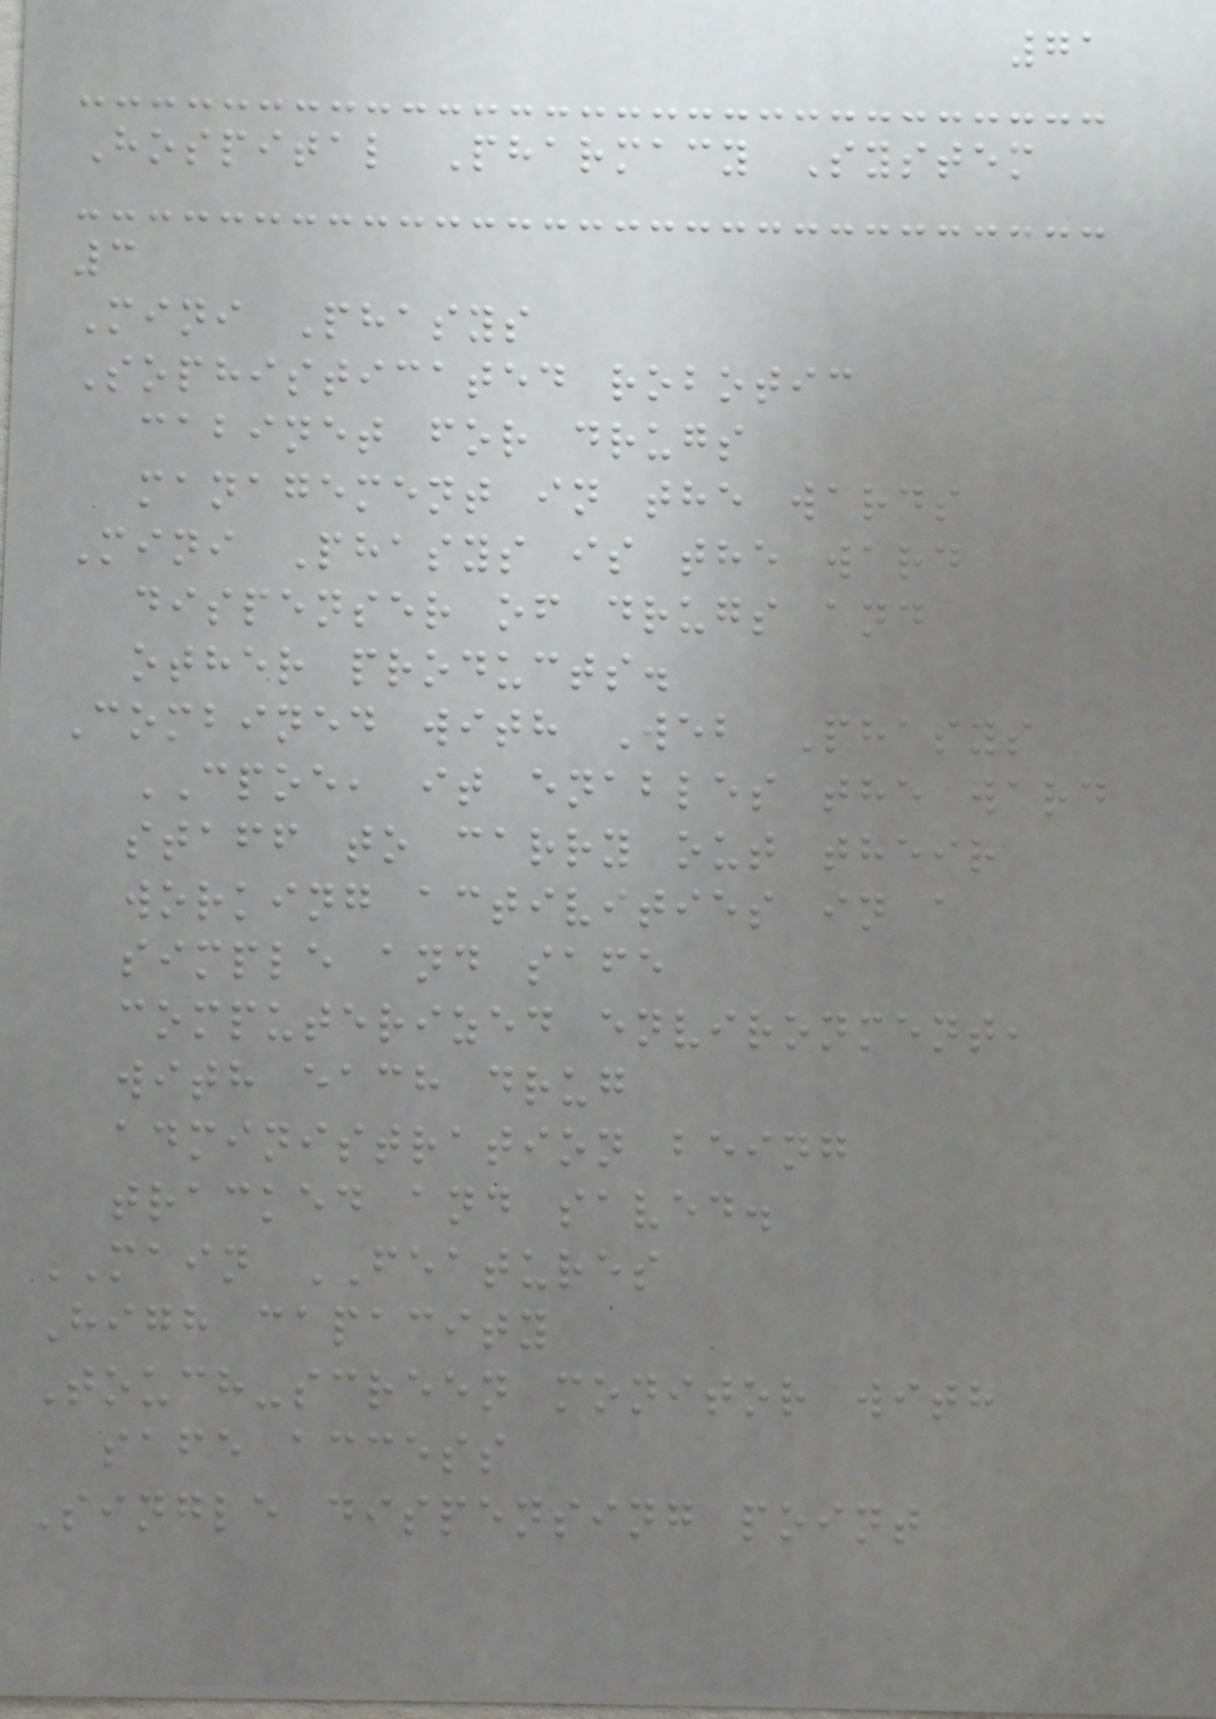71
Hospital Pharmacy System
3
Mini Phasys
Sophisticated robotic
cabinet for drugs
management in the wards
Mini Phasys is the ward
dispenser of drugs and
other products.
Combined with Web Phasys
CPOE, it enables the ward
staff to carry out their
working activities in a
simple and safe
computerized environment,
with each drug
administration being
tracked and saved.
MAIN FEATURES
High capacity
Touch-screen monitor with
safe access
Single dispensing point
